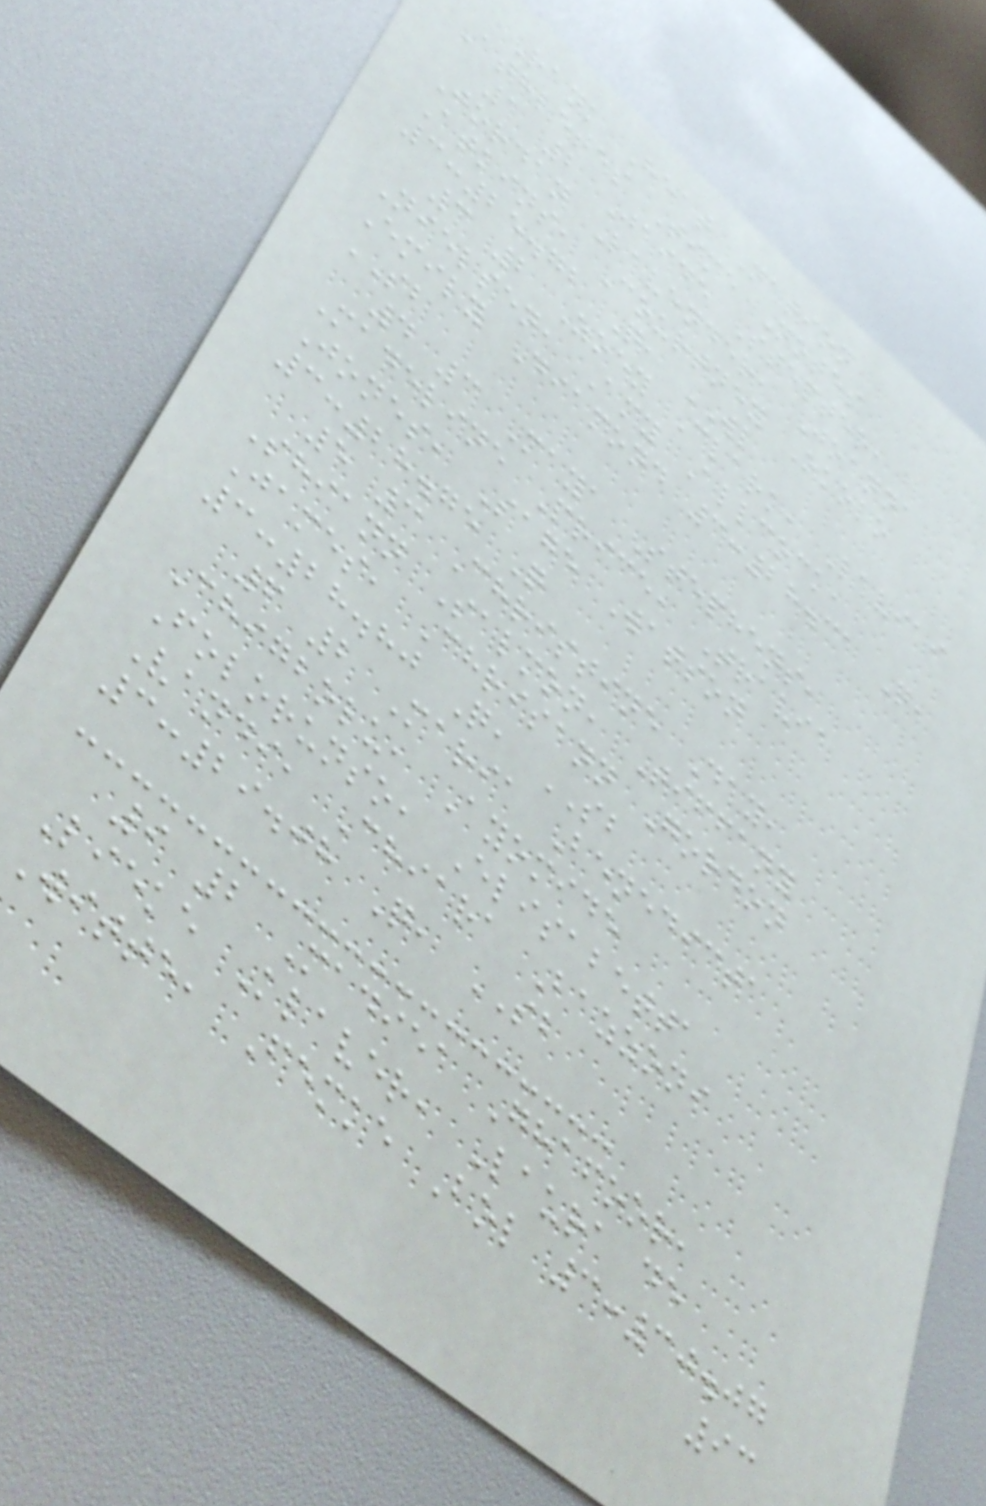Rank Heat Nation
Athletes Time Notes
1 2 Jaide Stepter,
Jordan Lavender, Joanna
Atkins, Courtney Okolo
3:25.72 Q, WL
3 2 Zoey Clark, Laviai
Nielsen, Amy Allcock,
Emily Diamond 3:28.31 Q,
SB
4 3 Maya Stephens,
Madeline Price, Travia
Jones, Sage Watson
3:28.75 Q
5 3 Christine Day,
Shiann Salmon, Tiffany
James, Chrisann Gordon
3:28.80 Q, SB
6 2 Maria Benedicta
Chigbolu, Ayomide
Folorunso, Elisabetta
Vandi, Chiara Bazzoni
3:29.08 Q, SB
9 2 Madiea Ghafoor,
Lieke Klaver, Laura de
Witte, Femke Bol 3:30.07
93
